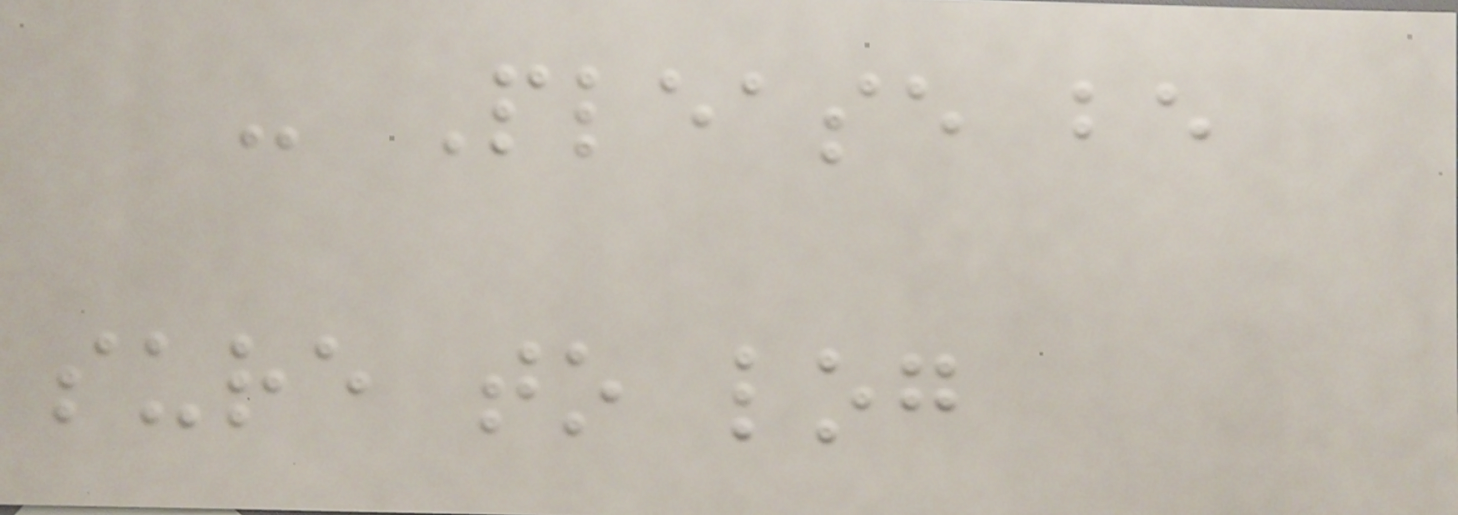- Please be
sure to log
